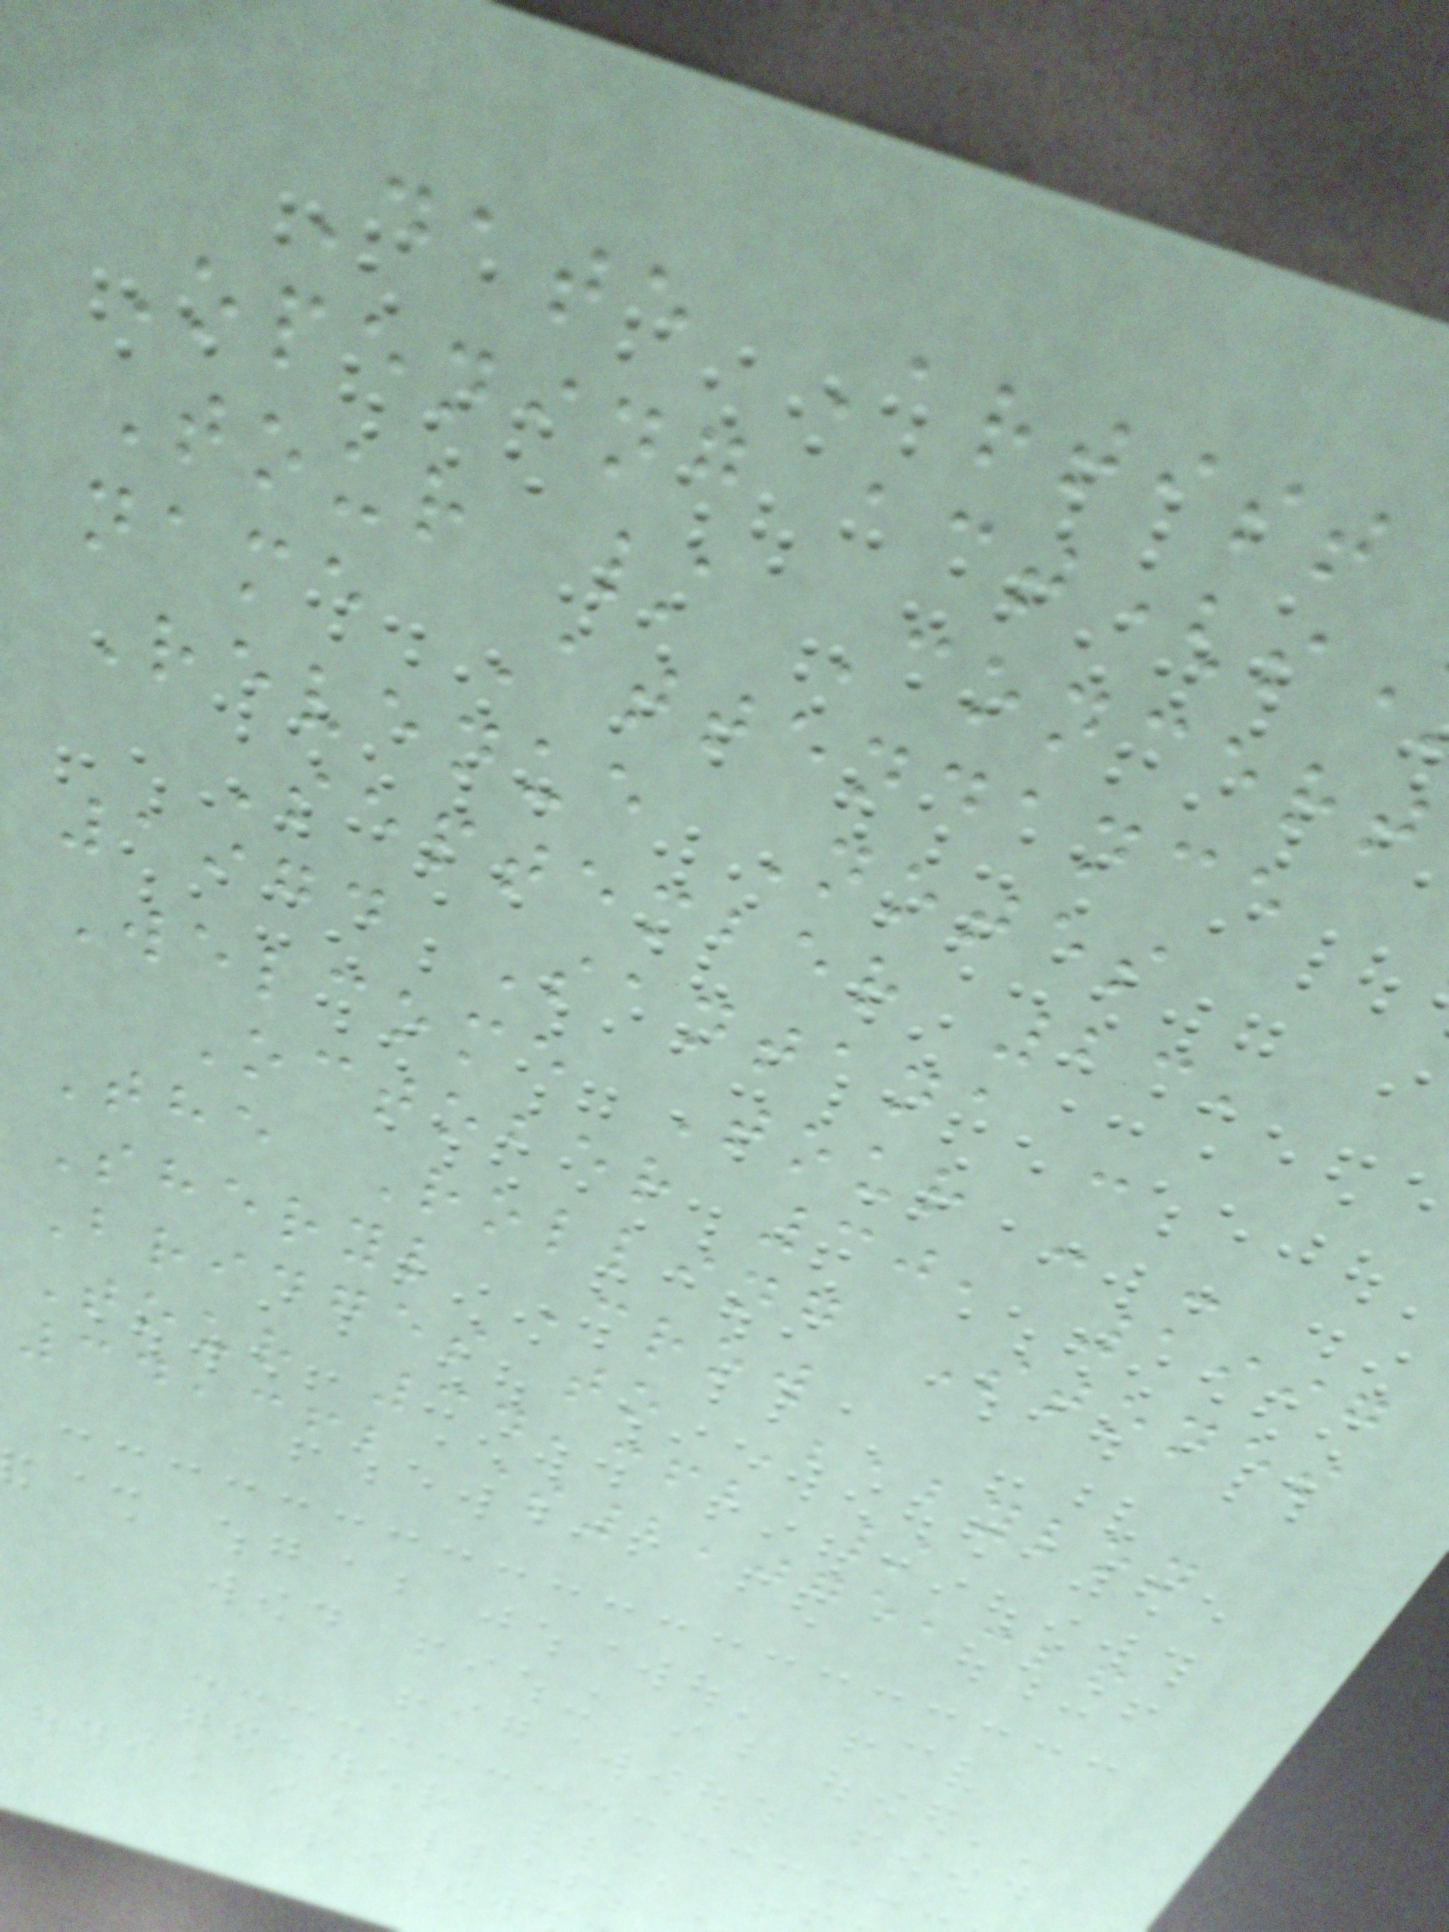Date Artist
Opening act(s
Tour / Concert
name Attendance
Revenue Notes
September 23,
1974 Santana -
Welcome Tour - -
October 30, 1997
The Rolling Stones
Sheryl Crow
Bridges to Babylon
Tour 34,362 /
34,362 $2,075,326
